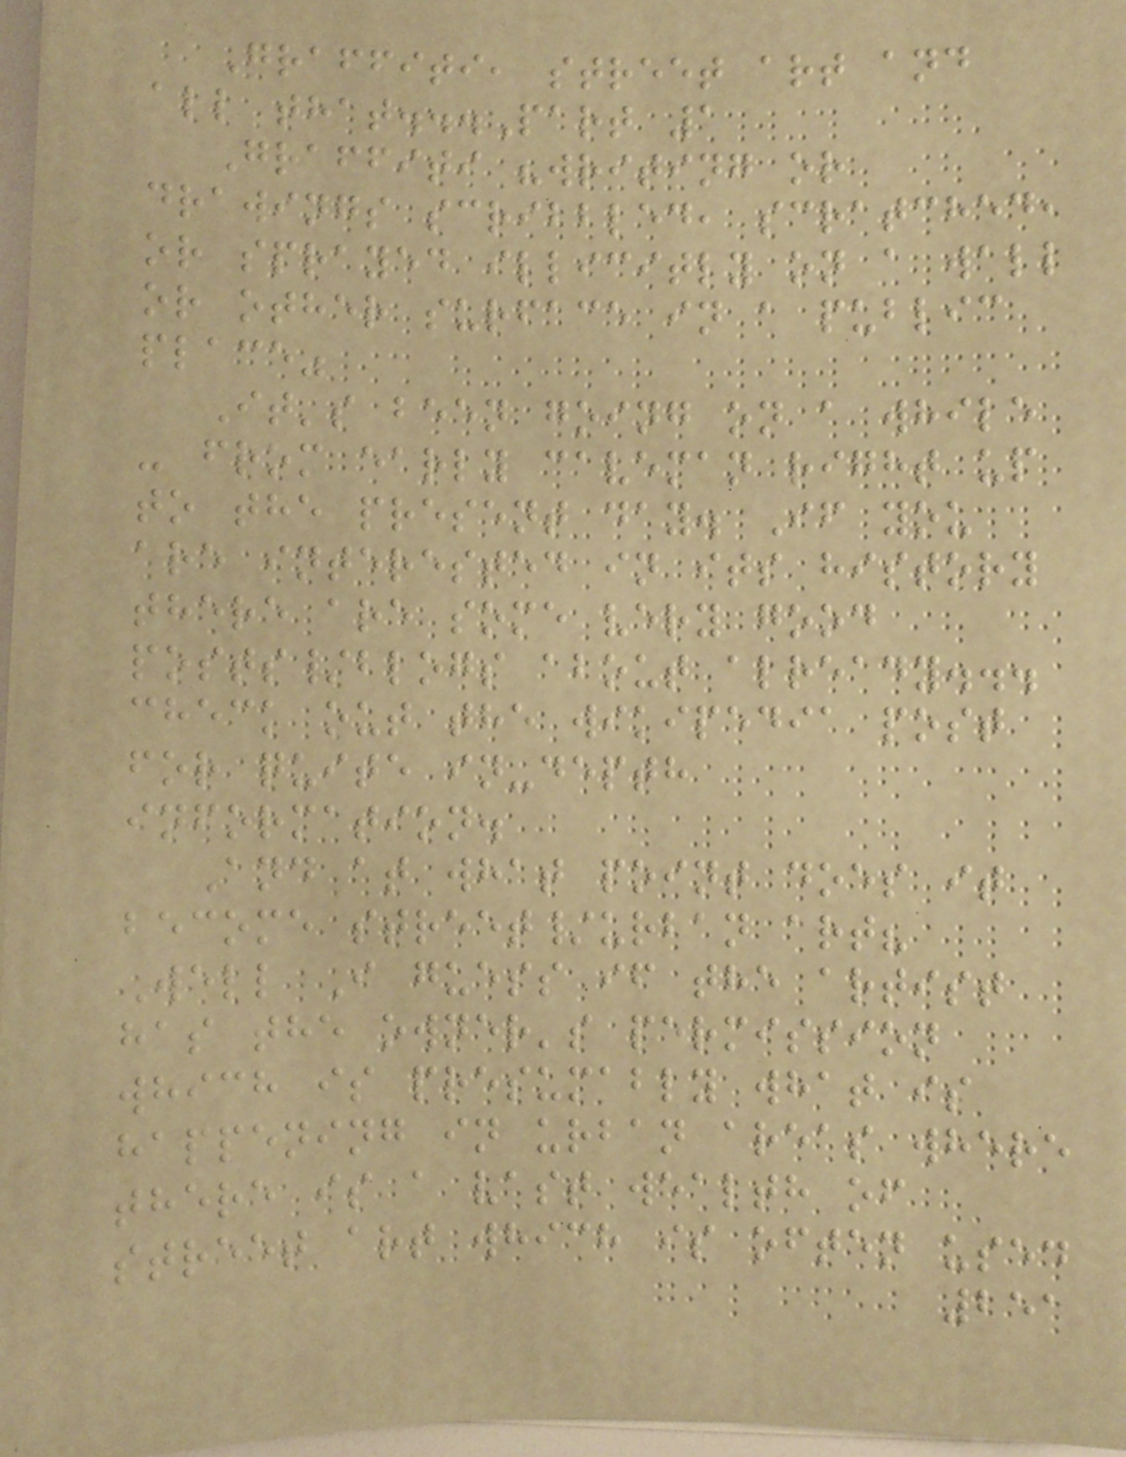Graffiti, street art and
all that...Part 1
Graffiti "writing or
drawings scribbled, scratched,
or sprayed illicitly on a wall
or other surface in a public
place"
It's been going on a while
- from early caveman right up
to the present day. If you
are interested in its history
there are some very good
posts/blogs about already...
check out the wikipedia post
for quite in-depth
information.
And at what point does it
become street/urban art?
Well I guess if the artist
has the owner's permission
which is presumably what is
happening in urban areas where
there is a vast wealth of
street art which is often used
251
